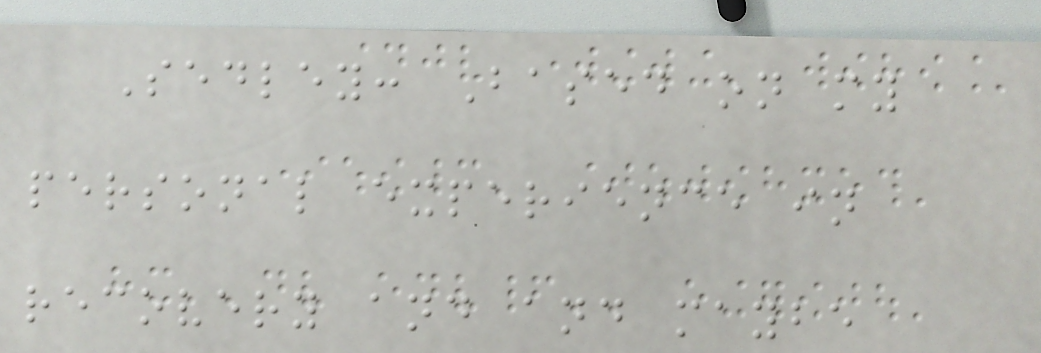Sedley: Based on my
personal experience in
recovery and and maybe
